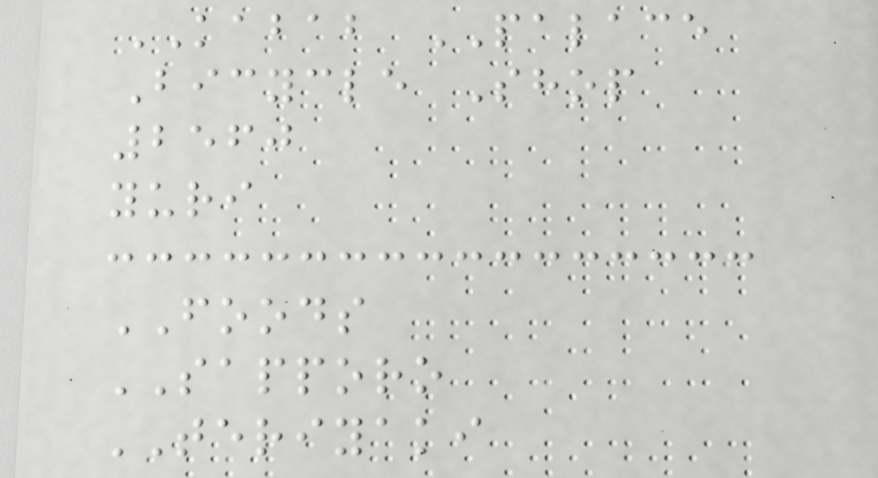KABAB PALACE
Bicycle Shop
2560
yuri
FOODS
SAPPORO
TERIYAKI
